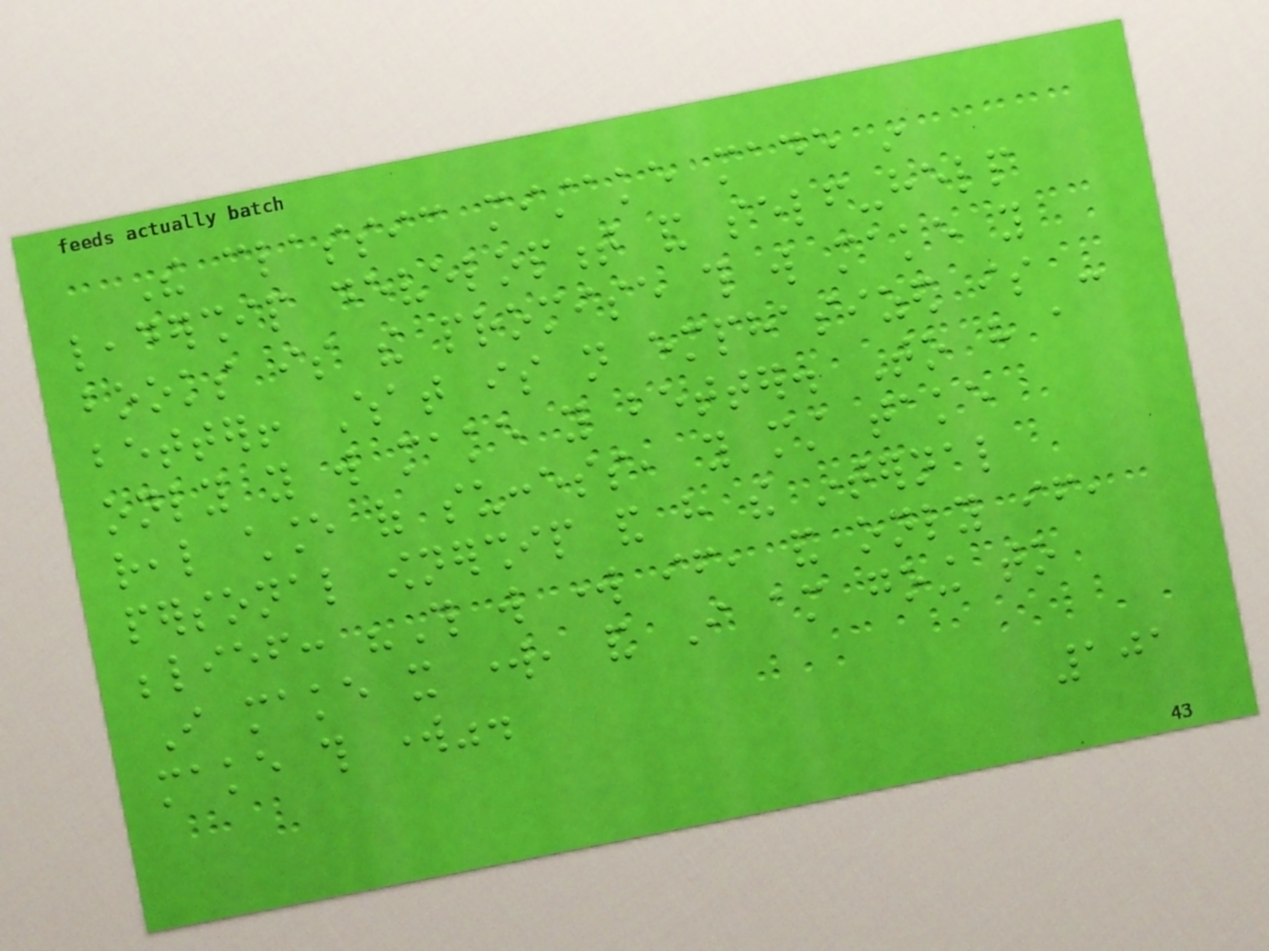The classic mistake made in
leadership development and self-help
books is the promise this will make you
better! What is not emphasized is -
only you will make you better. To have a
real chance of success, you must take
personal ownership and have the internal
belief: "This will work if, and only if,
I make it work, and I am going to
make this work".
101
